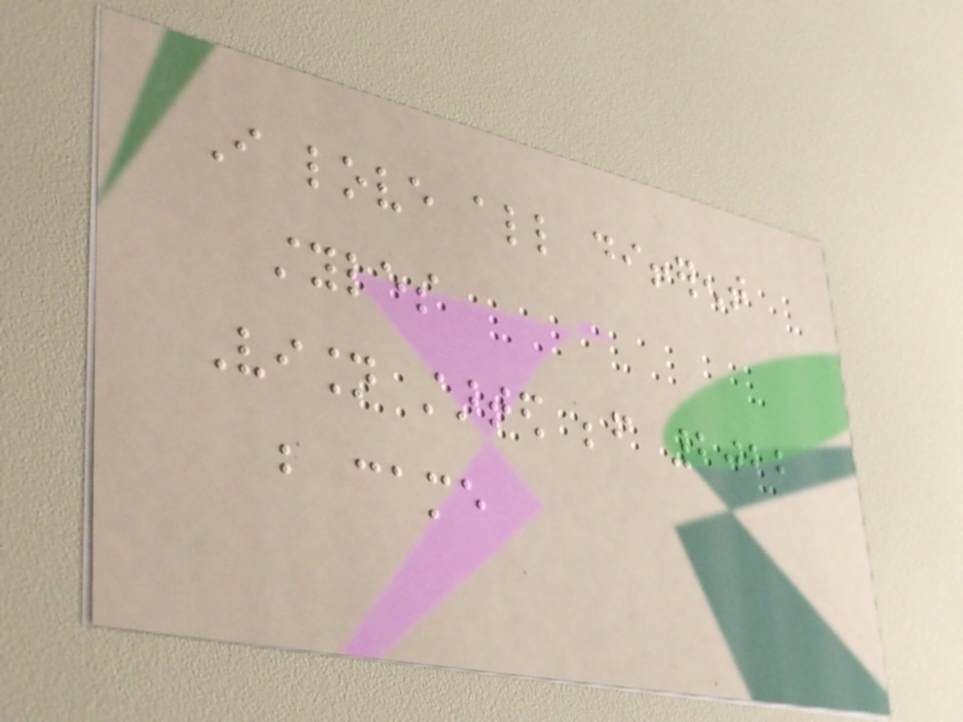I love all different
styles
Vision started before 2022
but came
